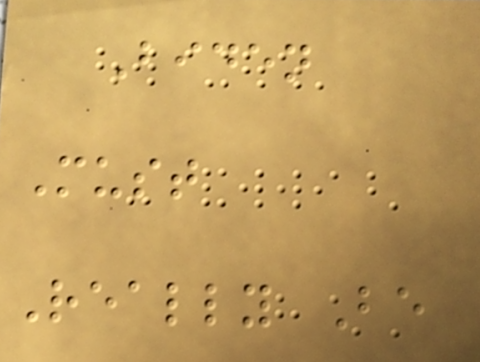Biden
Must
Really Be
